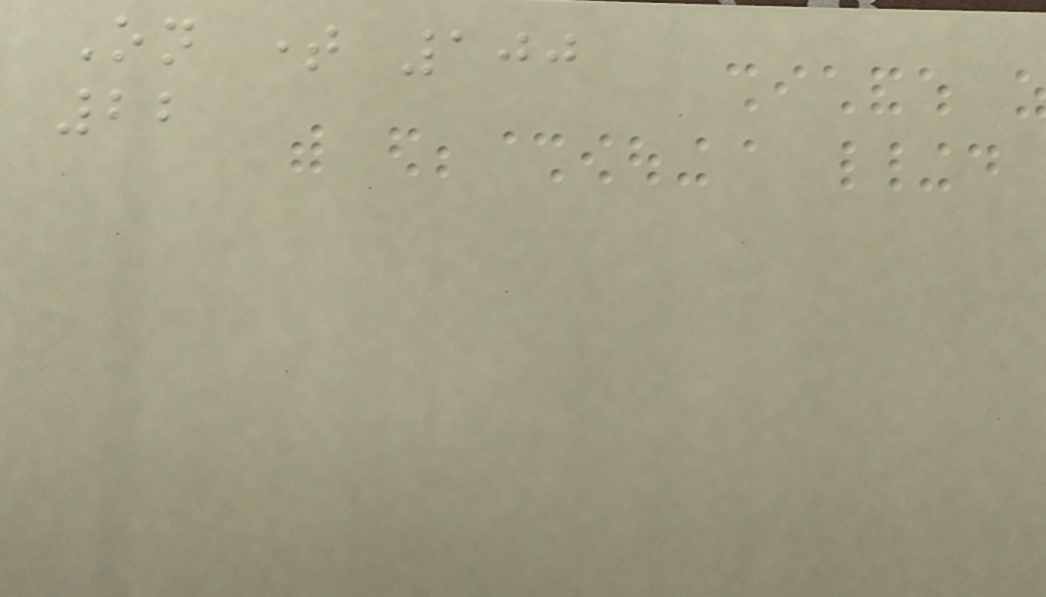On time 100
22
